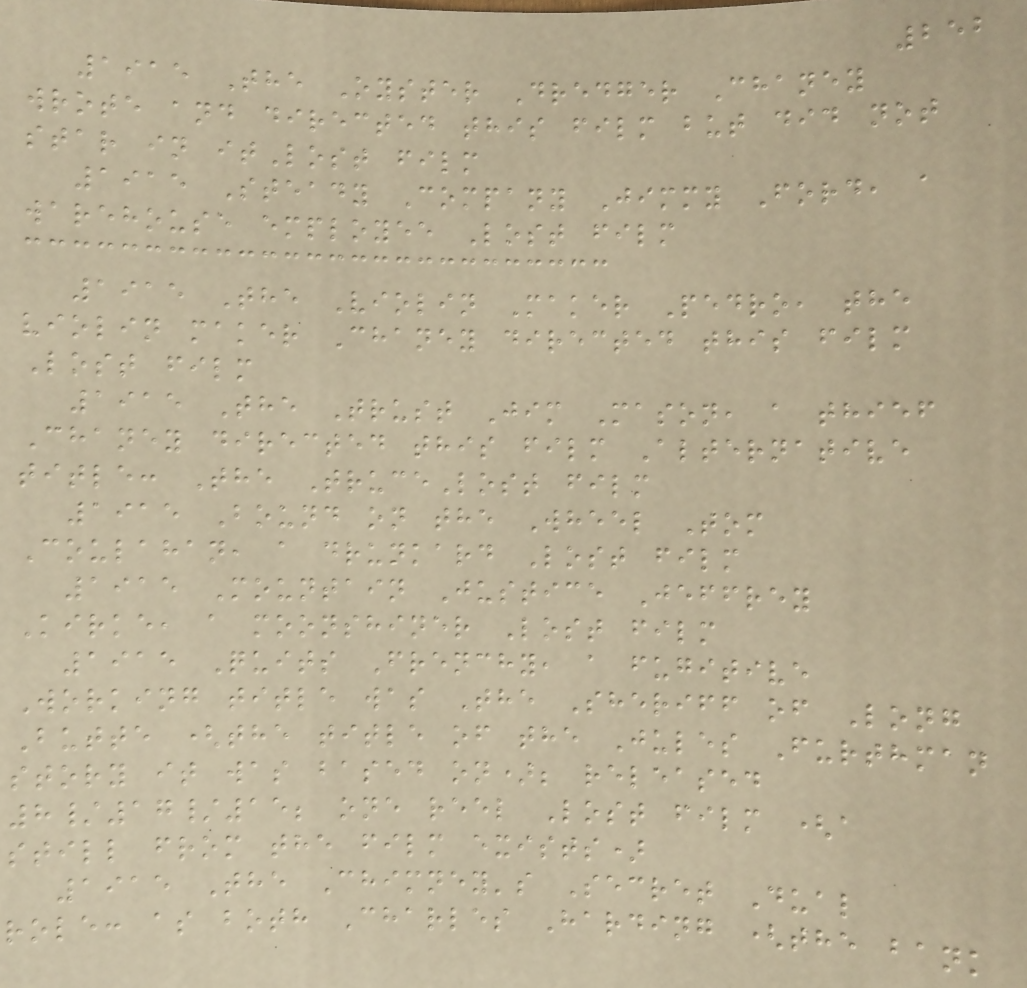252
1915 The Oyster Dredger Chaney
wrote and directed this film but did not
star in itLost film
1915 Steady Company Jimmy Ford, a
warehouse employee Lost film
1915 The Violin Maker Pedro, the
violin maker Chaney directed this film
Lost film
1915 The Trust Jim Mason, a thief
Chaney directed this film Alternative
title: The TruceLost film
1915 Bound on the Wheel Tom
Coulahan, a drunkard Lost film
1915 Mountain Justice Jeffrey
Kirke, a moonshiner Lost film
1915 Quits Frenchy, a fugitive
Working title was The Sheriff of Long
Butte (the title of the Jules Furthman
story it was based on); released
8/17/15; one reel Lost film (a
still from the film exists)
1915 The Chimney's Secret Dual
role: as both Charles Harding (the bank
